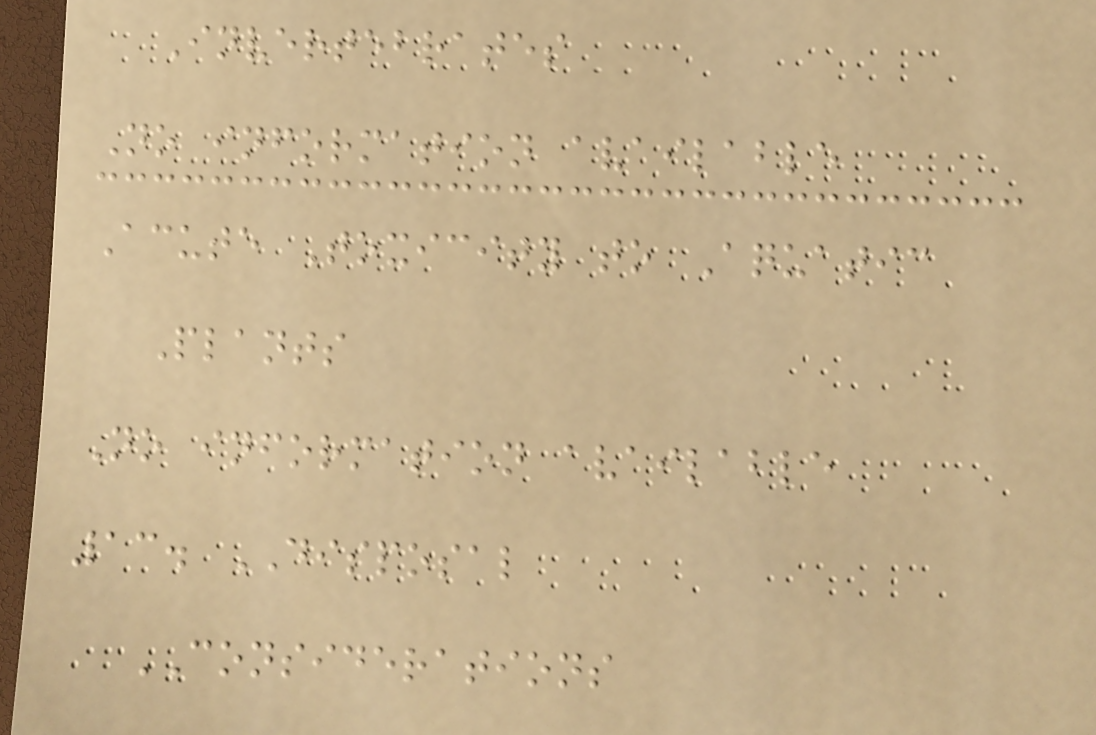Invertebrates
No information available
Acute Toxicity to Aquatic
Plants
No information available
13. DISPOSAL
CONSIDERATIONS
